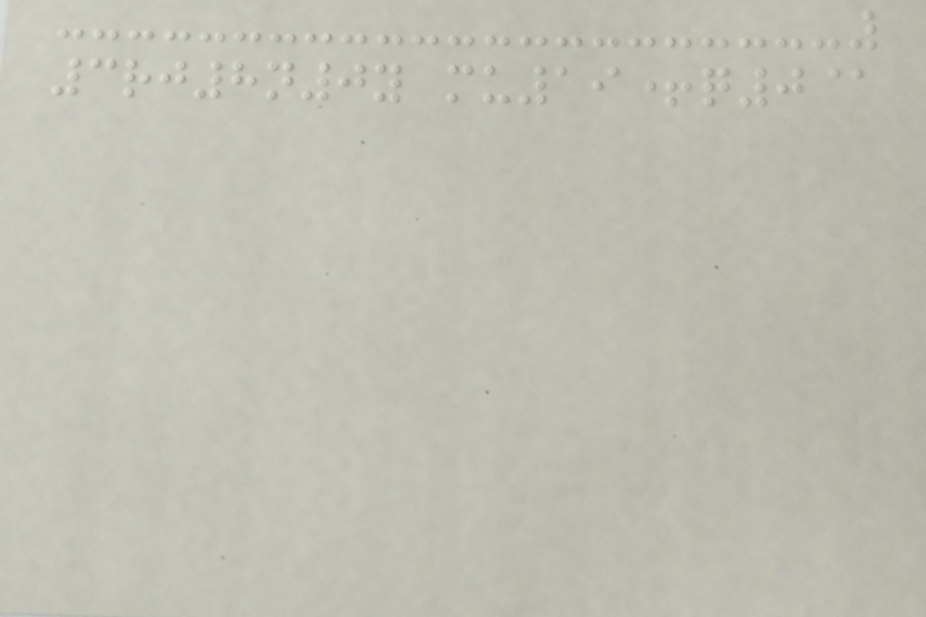3rj8n0y mu19+q0@
